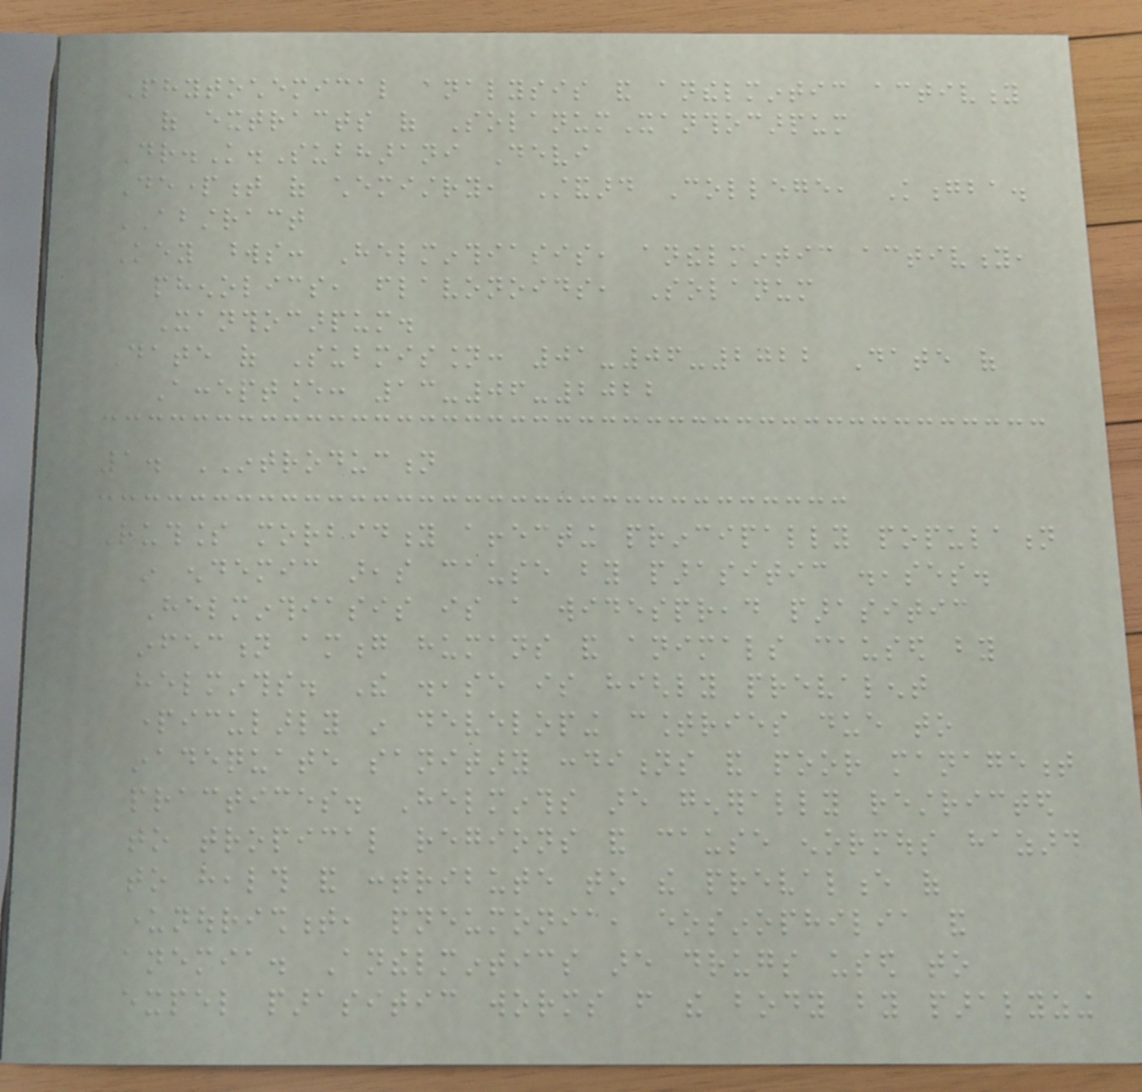Phytochemical analysis and anthelmintic activity
of extracts of SolanumXanthocarpum
Dr.K.Subharani Devi
Department of chemistry, Standard College, Kongba.
ABSTRACT
Key words: Helminthiasis, anthelmintic activity,
phenolics, flavonoids, Solanum
Xanthocarpum.
Date of Submission: 01-06-2022 Date of
Acceptance: 13-06-2022
1. INTRODUCTION
Ruthless morbidity affecting principally population
in endemic areas cause by parasitic diseases.
Helminthiasis is a widespread parasitic
infection among humans and animals caused by
helminths. The disease is highly prevalent
particularly in developing countries due to
inadequate sanitary conditions and poor management
practices. Helminths are generally restricted
to tropical regions and cause enormous hazard
to health and contribute to the prevalence of
undernourishment, pneumonia, eosinophilia and
anemia. Anthelmintics are drugs used to
expel parasitic worms from the body by paralyzing
